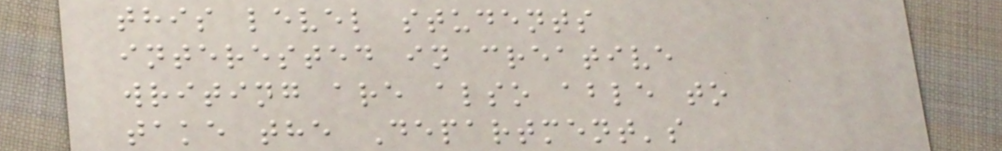this level students
interested in creative
writing are also able to
take the Department's
